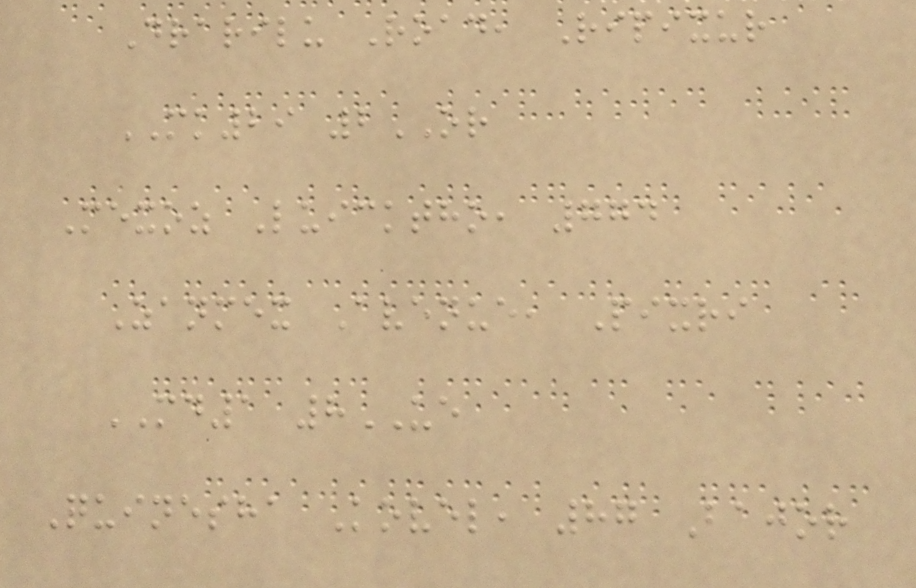Drarilu Road, Ripixur
MK29 2OR
Mexoz Luicktho, 774
Zanmex Avenue, Pixri
MD1 8UE
Quinesha Kovel, 87 Bajor
